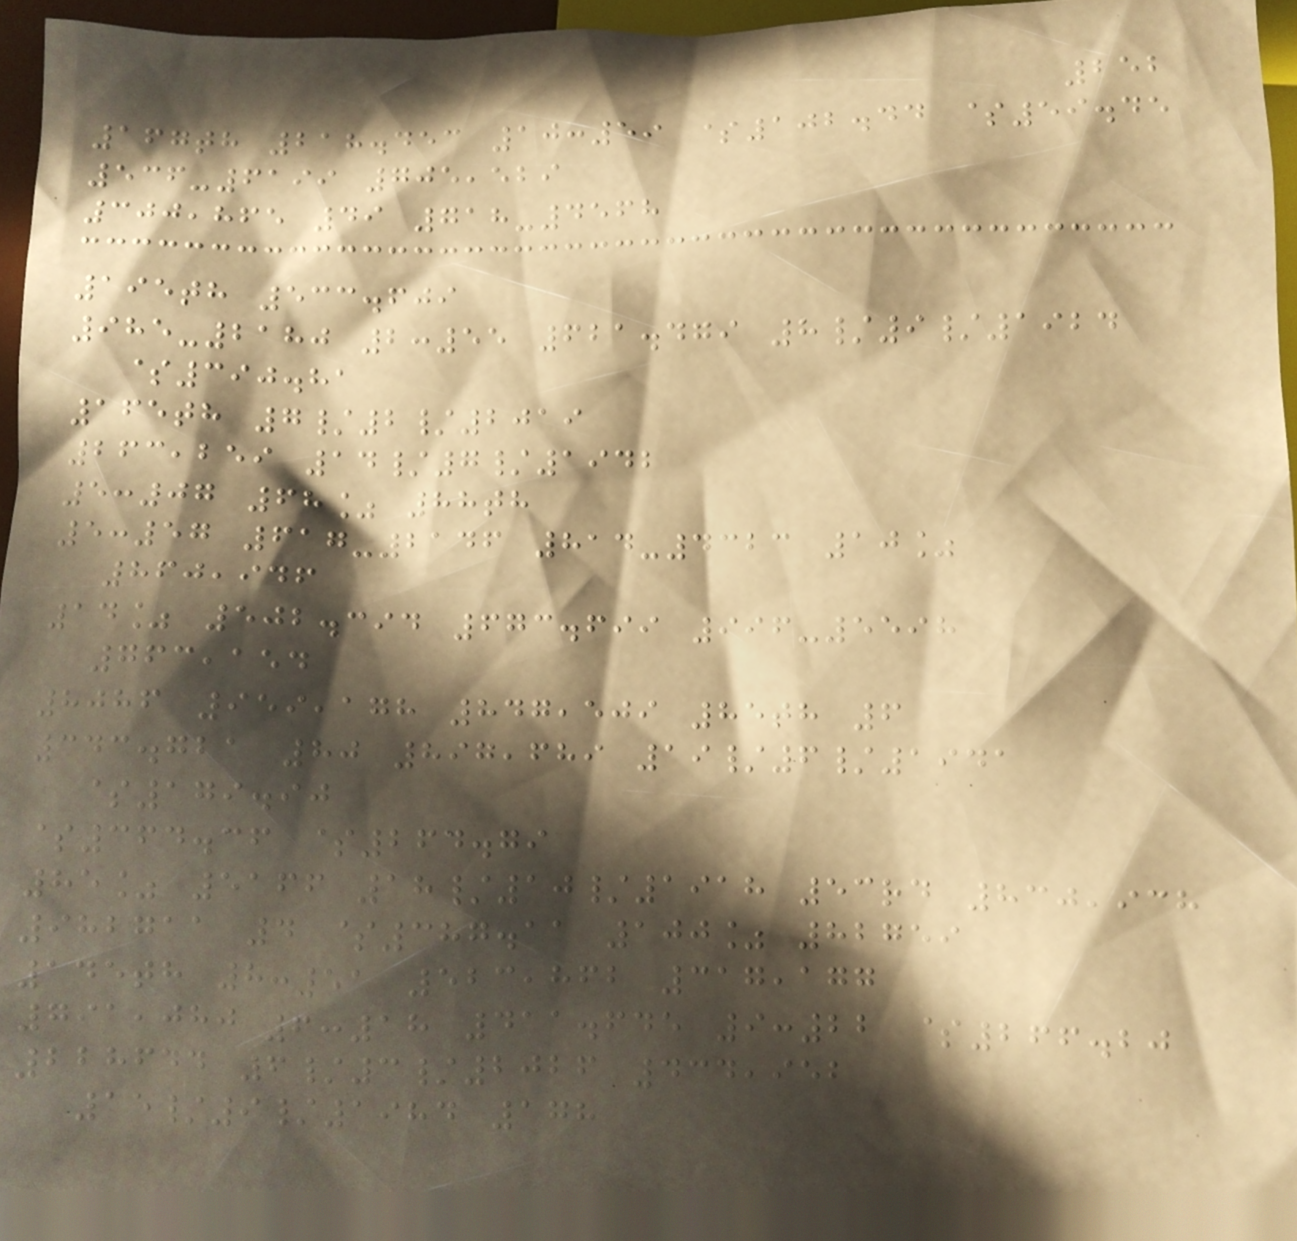252
167th 218.453 10:59 $102.44 $59.45
536-6199 705,529
300,865 49 718-4568
195th 533.609
985-2180 2:55 621.479 8/9/1924
$390.81
165th 7/2/2019
263,259 14/7/1942
5:07 68% 88th
5:57 617-2146 814-4323 10%
860,946
14% 502.394 673.699 996-5598
763,154
8086 959,178 847,509 85th 6
343.721 80 897,689 19/6/1941
$179.90
$364.36 $264.79
85% 5166 18/10/1918 53rd 830,938
982711 4 $387.11 100% 82759
145th 8:51 523,862 317,177
791,080 6:18 411.645 9:22 $266.20
228644 6/3/2026 434,952
15/9/1984 178
